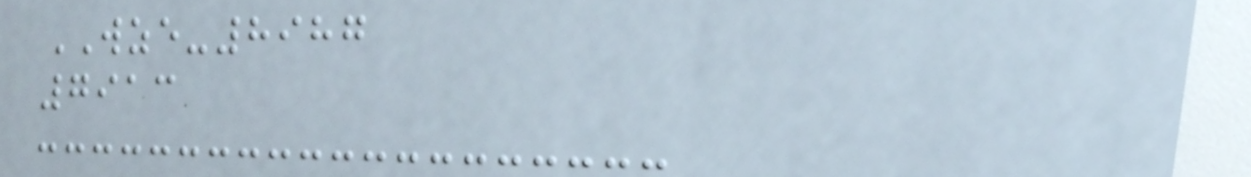WZE-8987
7913
